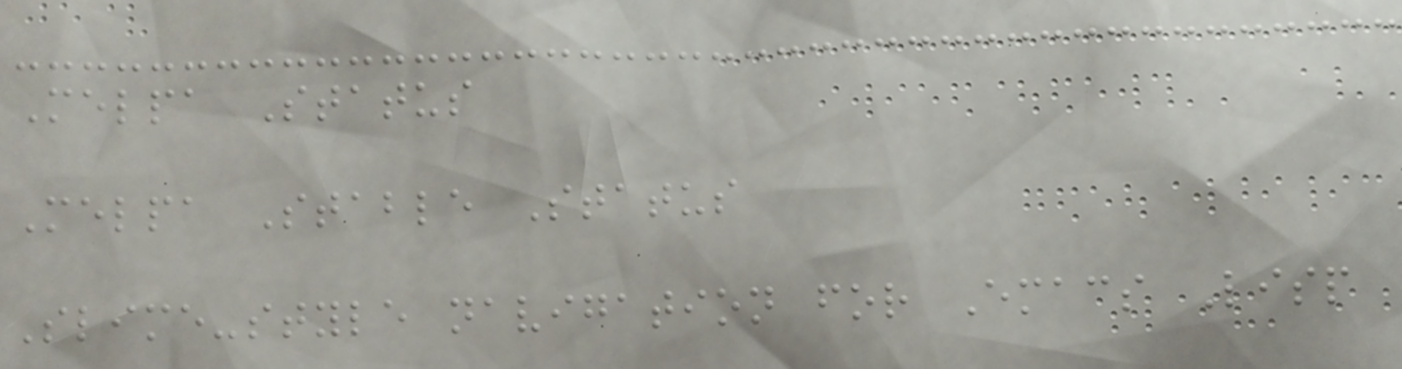Melpa Status
Melpa Stable Status
Slime-style navigation for Emacs Lisp
